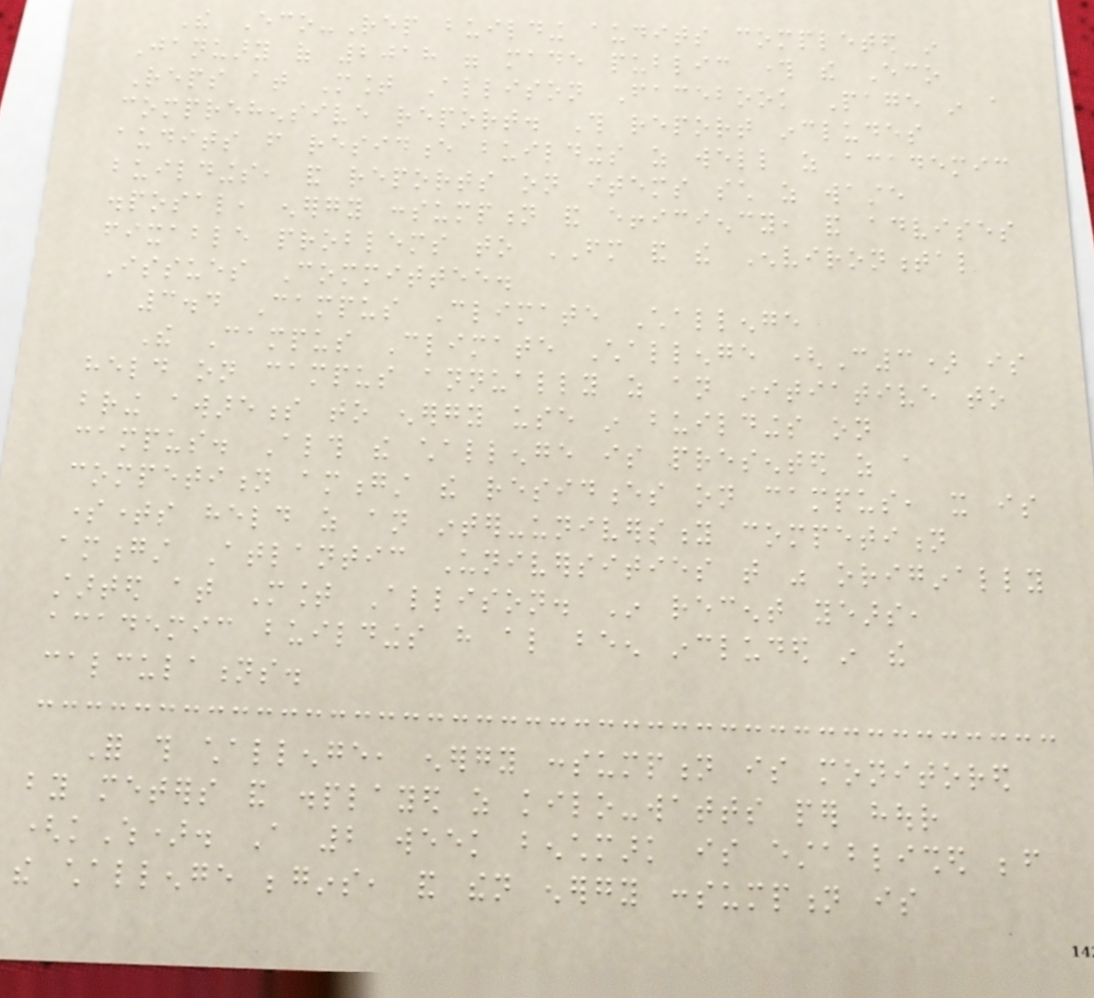The Eco-Rep building audits completed in
January of 2018 were made public through the Eco
Reps at Mount Allison Facebook Page in a
comprehensive report. This report includes
audits from residence buildings as well as academic
buildings, and reports on items such as waste
disposal, energy consumption and efficiency, and advises
fixable problems to FM and the Environmental
Issues Committee.
3.4 Campus Climate Challenge
The Campus Climate Challenge (C3) is
held on campus annually as an initiative to
bring awareness to energy use in buildings on
campus. Although the challenge is presented as a
competition amongst the residences on campus, it is
sometimes held as an inter-university competition
amongst Atlantic Universities that was originally
started at Mount Allison. In recent years,
academic buildings have also been included in the
calculations.
For this challenge, energy consumption is monitored
by meters and displayed as kilo-watts per hour
(kWh). A 2 week benchmark is established before
the challenge begins, and then energy consumption is
